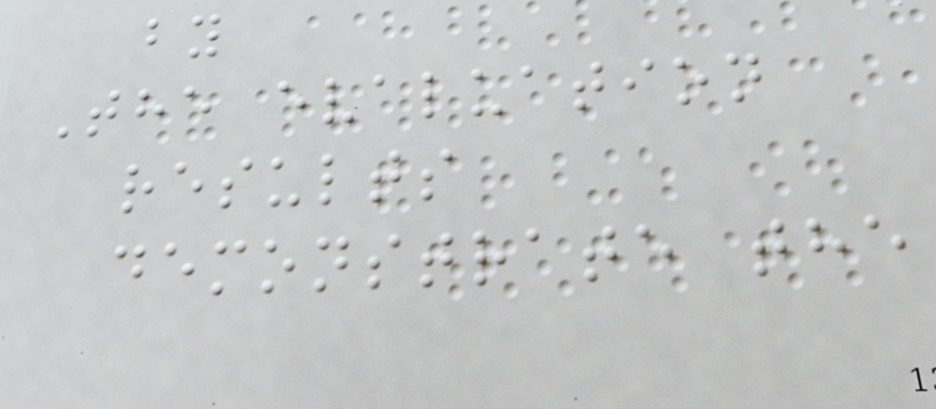by
The evaluation
results
demonstrate the
